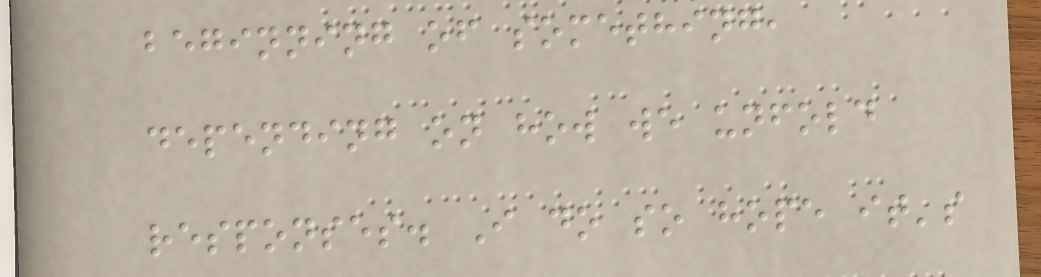beginning of something,
depending on how we unfold
responses. I do so hope it's
